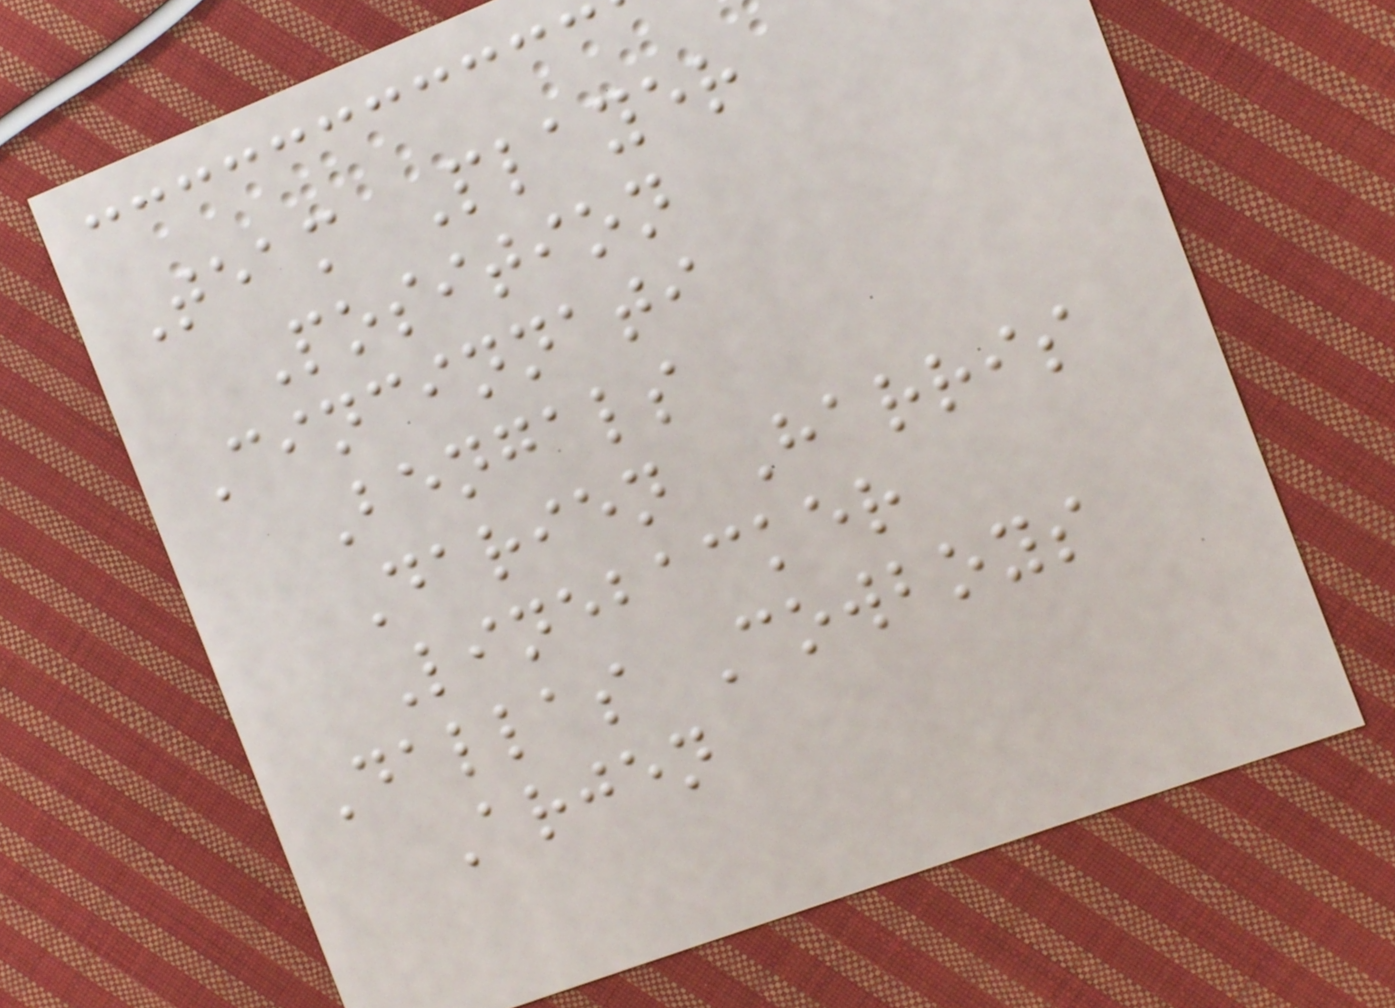Team Player
Position
Cincinnati
Bengals
Darien Harris
Linebacker
Dallas Cowboys
Arjen
